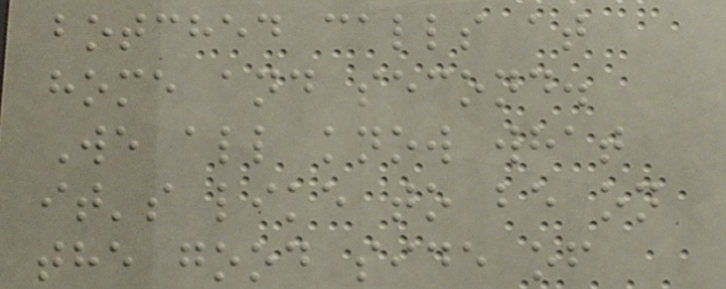botched calls at
home and second.
We all know what
it's like to be on
the good side of
